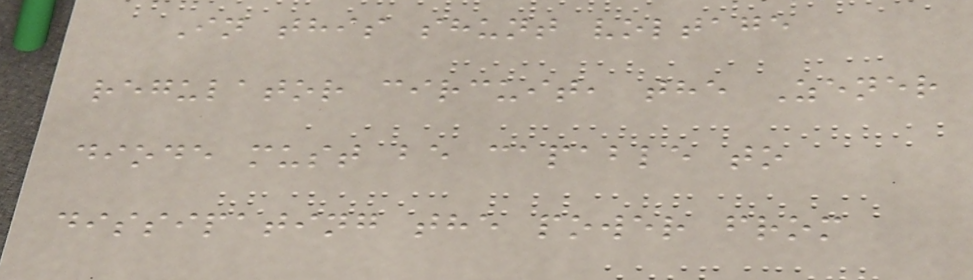In this shunt voltage
regulator circuit, the Zener
diode must be capable to
dissipating the power from
